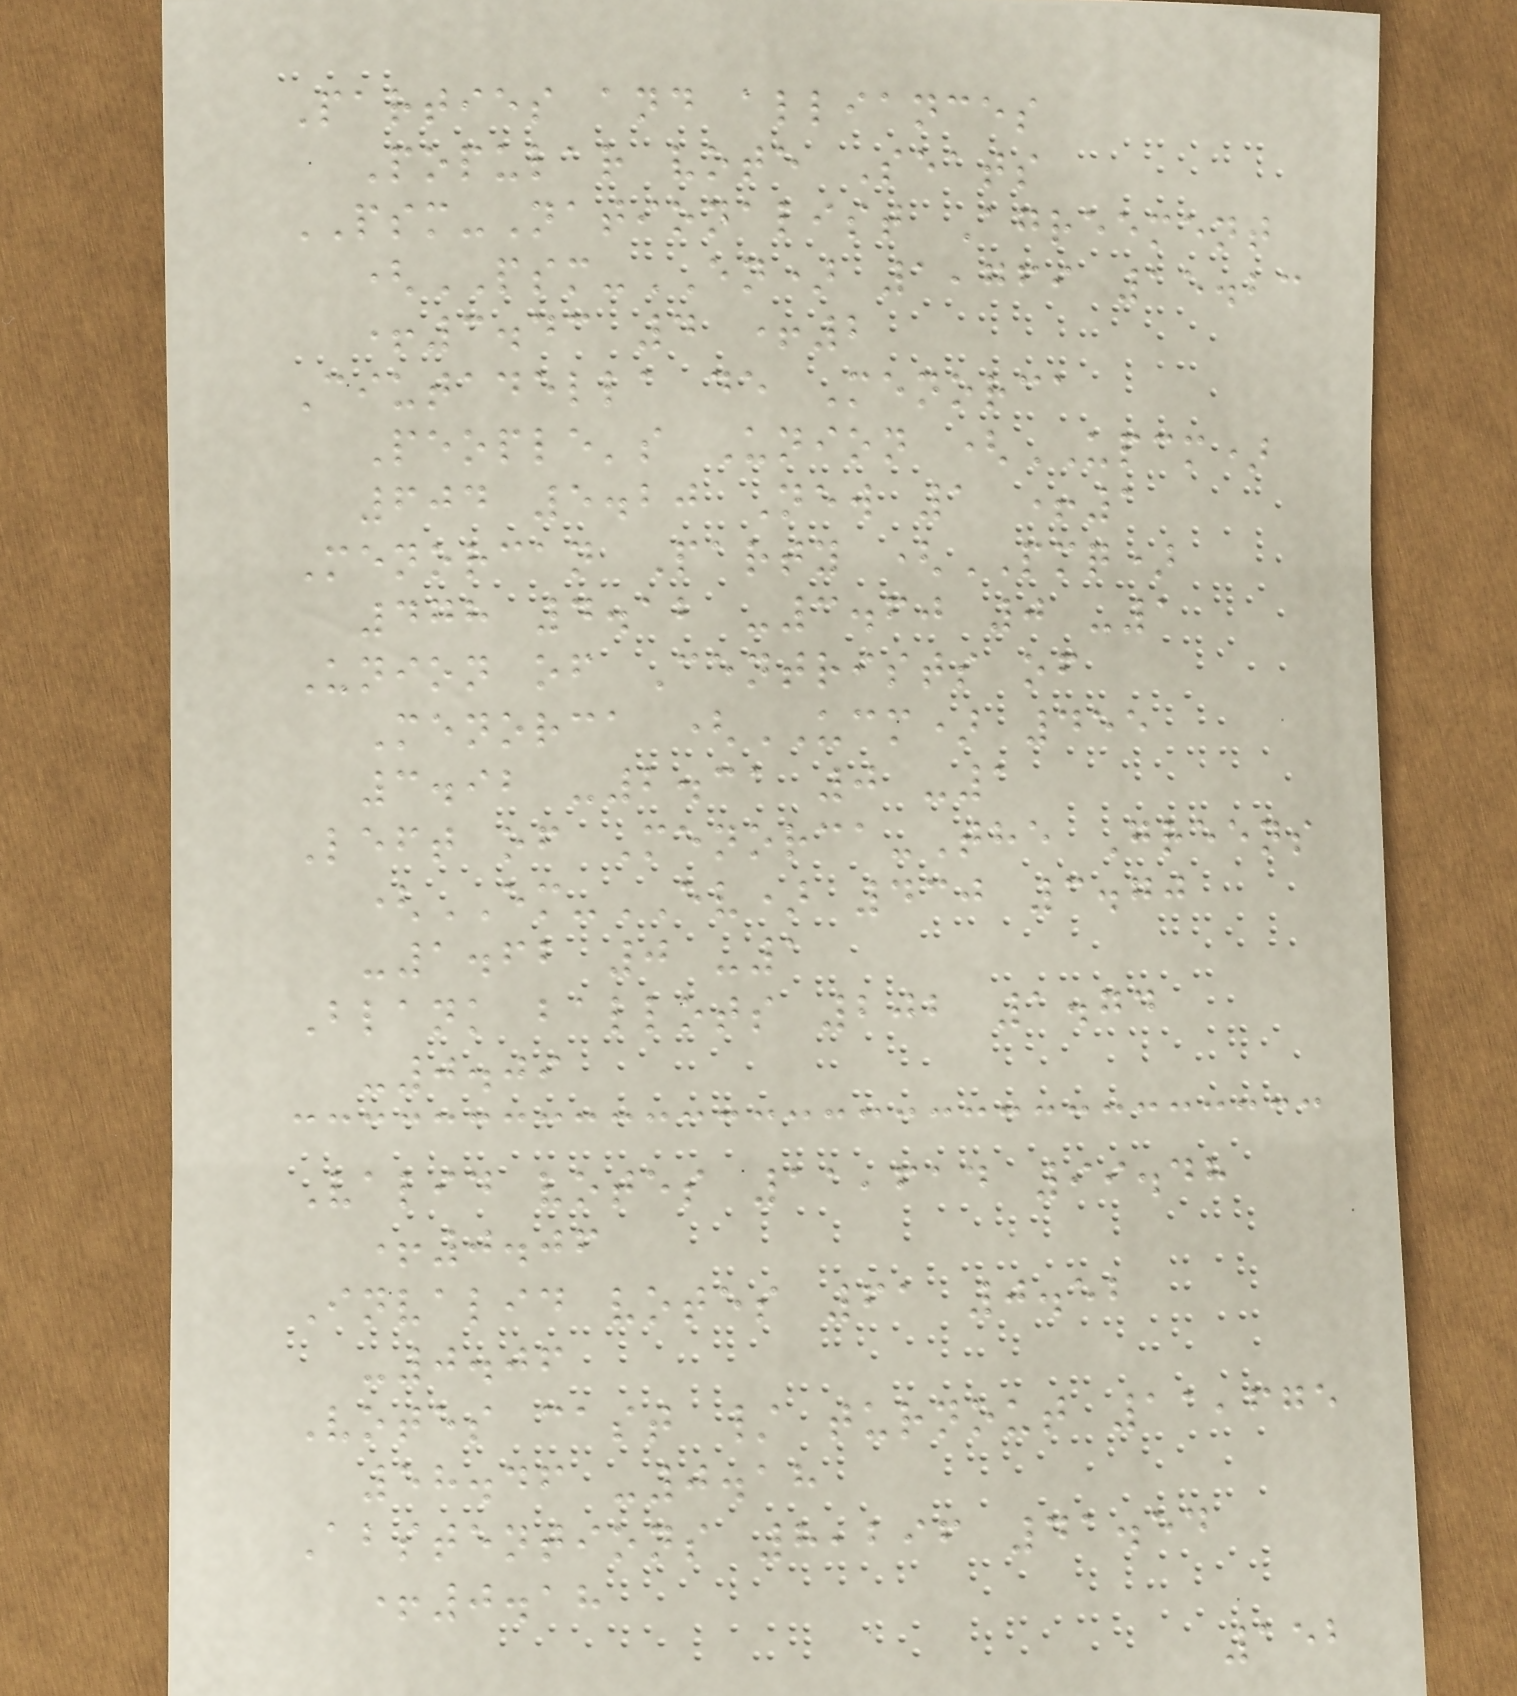Parties and alliances
Popular vote Seats
PSM-Nationalist Agreement
(PSM-EN) 1,769 15.23
+3.43 4 +2
Ciutadella de Menorca
People's Union (UPCM)
604 5.20 New 1 +1
Menorcan Party (PMQ)
478 4.12 -3.60 0 -1
Union of Centrists of
Menorca (UCM) 455
3.92 -2.31 0 -1
Left of Menorca-The Greens
(EM-EV) 430 3.70
-1.62 0 -1
Blank ballots 202 1.74
-0.09
Valid votes 11,614 99.48
+0.06
Invalid votes 61 0.52
-0.06
Votes cast / turnout 11,675
58.46 -0.18
Abstentions 8,296 41.54
+0.18
152
